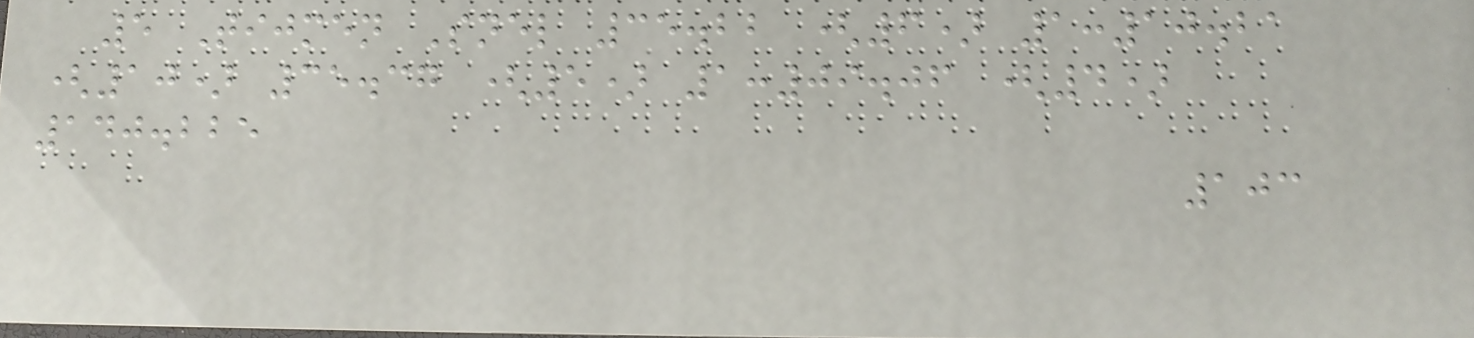5 Tijmen Snel 35.22 (6) 1:10.21
(10) 35.37 (5) 1:09.06 (4)
140.225
103
